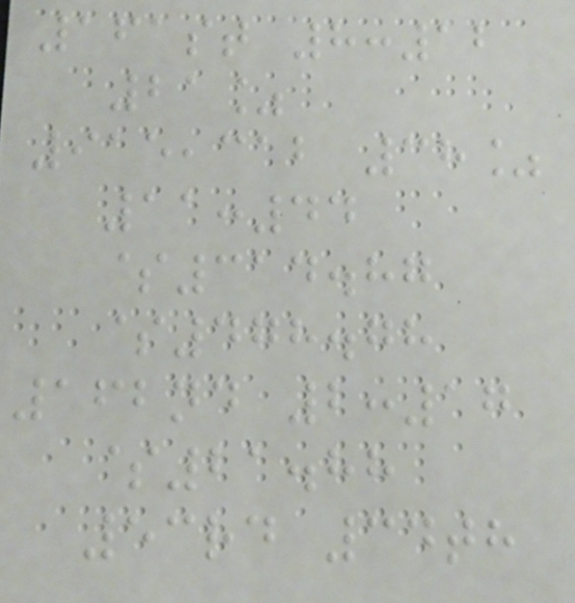161st 8:12
21%
915,312 38%
11:44
$314.87
$478.78
162nd 2:17
$21.88
53rd 34th
